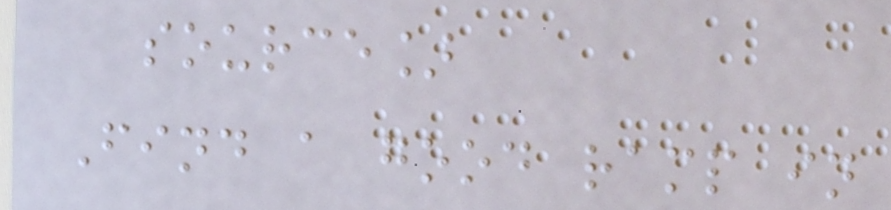source]
Find a good ramp in
